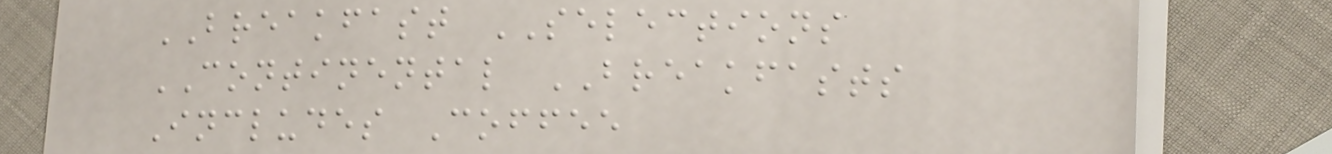BREAKFAST SELECTIONS
CONTINENTAL BREAKFASTS
Includes Coffee
